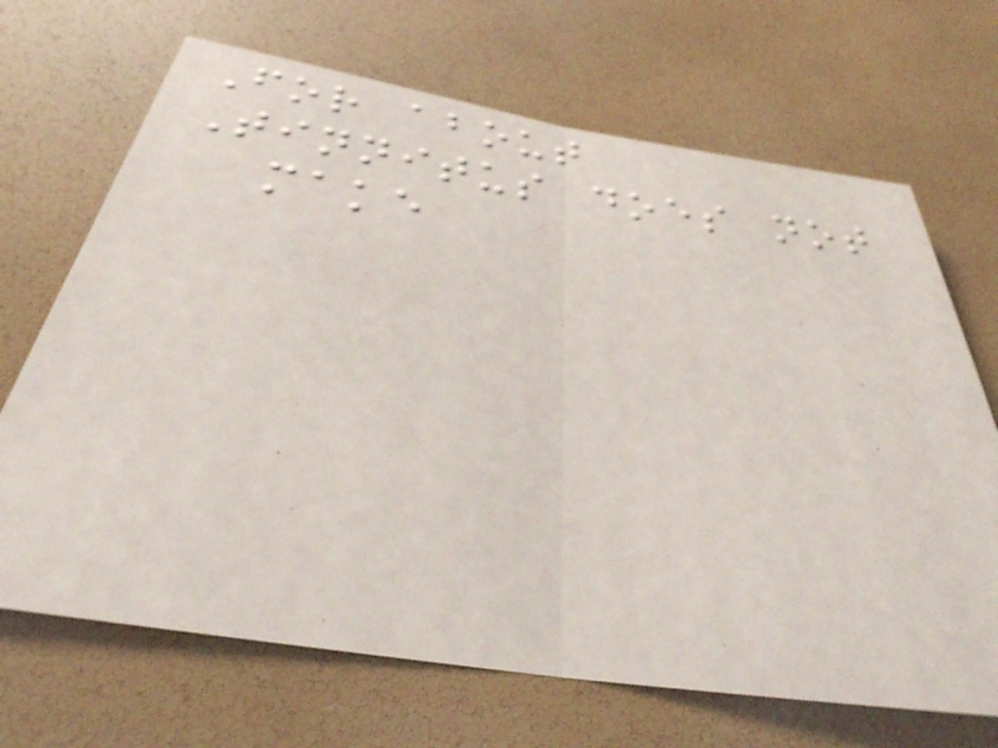For about
Tinnitus does not
make
